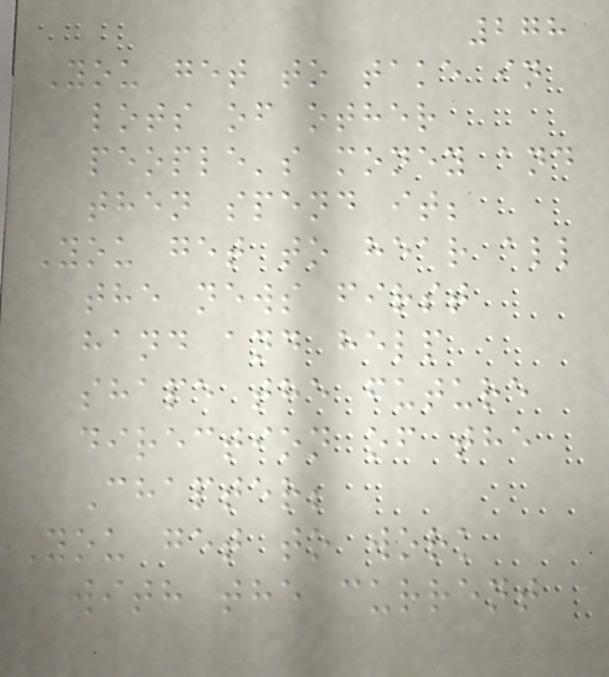278
You get to take in
lots of other
people's money and
then spend it;
You get to hear all
the news first
hand and help
shape the future
direction of the
Chapter;
You get to work
with the current
